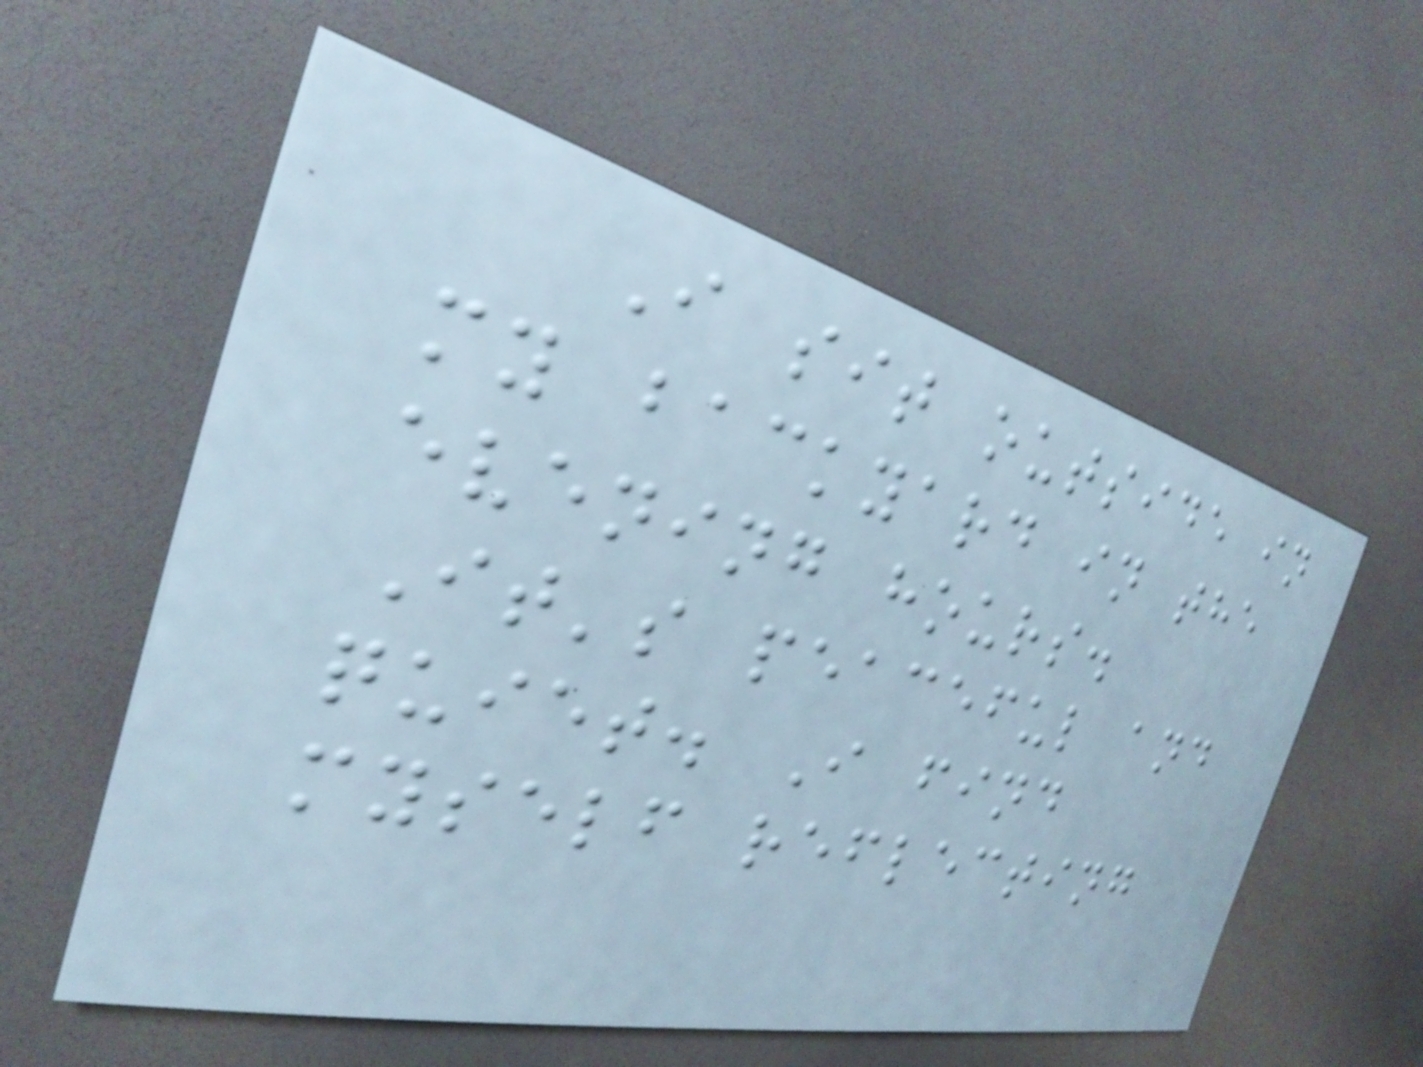I sit outside in
my backyard in the
evening hours.
It's peaceful and
quiet. I find
myself reflecting
